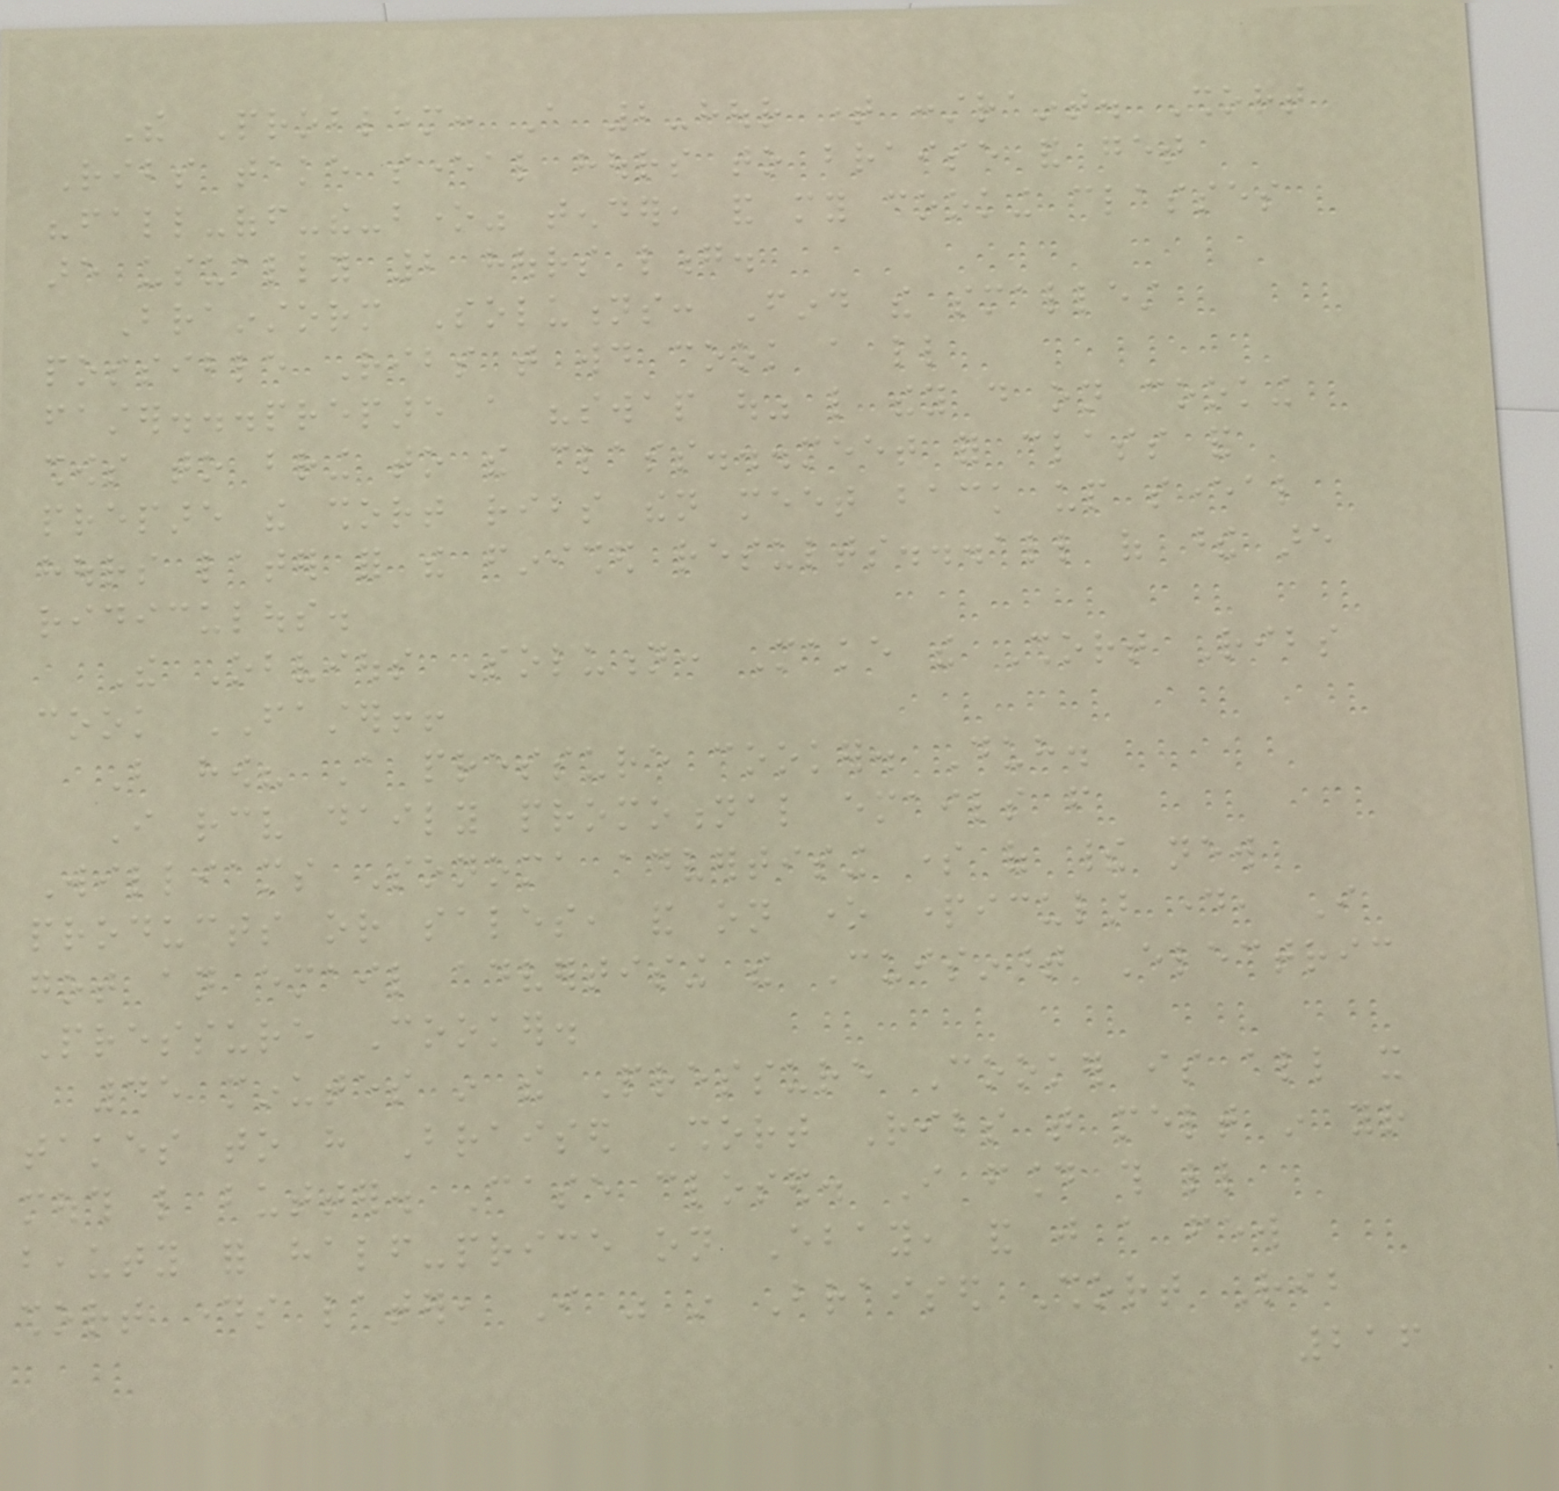The Problem: A 2-hour time constraint. Short
Ribs take several hours to braise and get
"fall-off-the-bone" tender, and my cooking classes
are usually 2 hours long.
Brainstorm Solutions: Find the smallest
possible Ribs that would cook a little
faster...prepare a "swap out" like they do on cooking
shows to bring to the class...meet for class and
prepare the short ribs then meet back up several
hours later for the finished results...all of these are
ridiculous.
The Obvious Solution: Make the Short Ribs
cook FASTER!!
But how? A pressure cooker. Duh.
I receive daily promotional emails from
Williams Sonoma advertising some of their new
products or sales, and on one particular day, I
got an email advertising the Cuisinart Electric
Pressure Cooker.
45 minutes in the Pressure Cooker is all it
takes to have Braised Short Ribs that melt in your
mouth like butter. Case closed. I found this little
beauty for half-price on Ebay, and just a few
short days later, I was in Braised Short Rib
216
